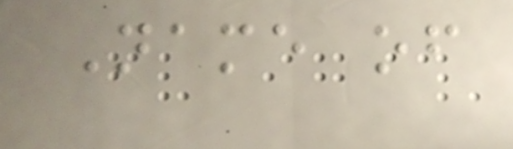Name of
